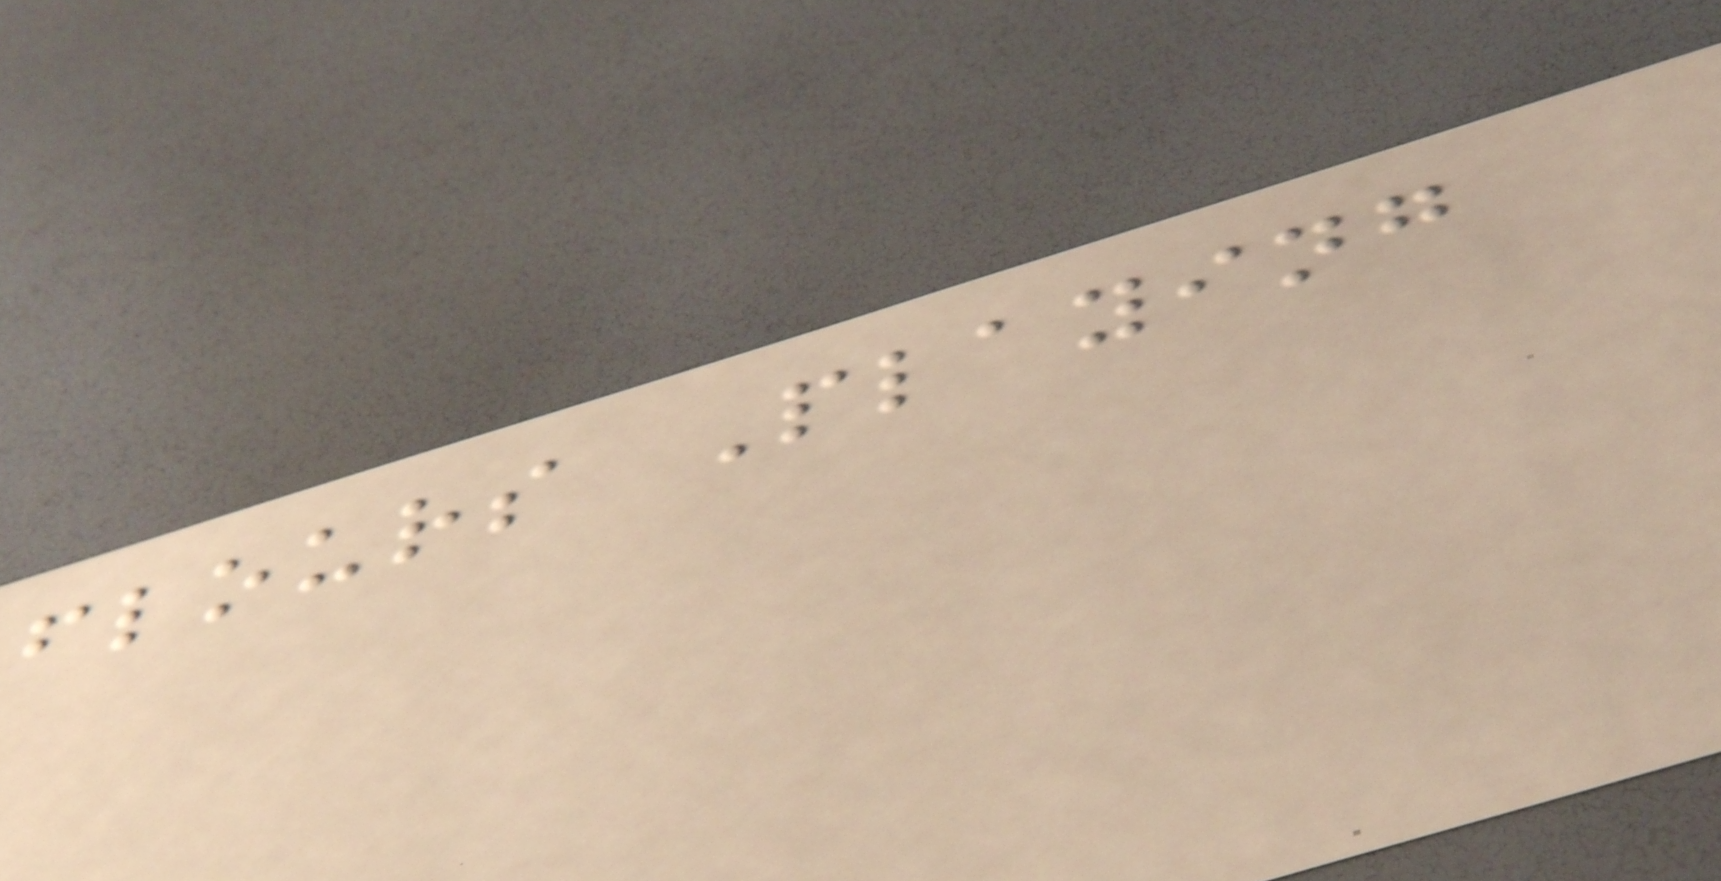flours Playing
